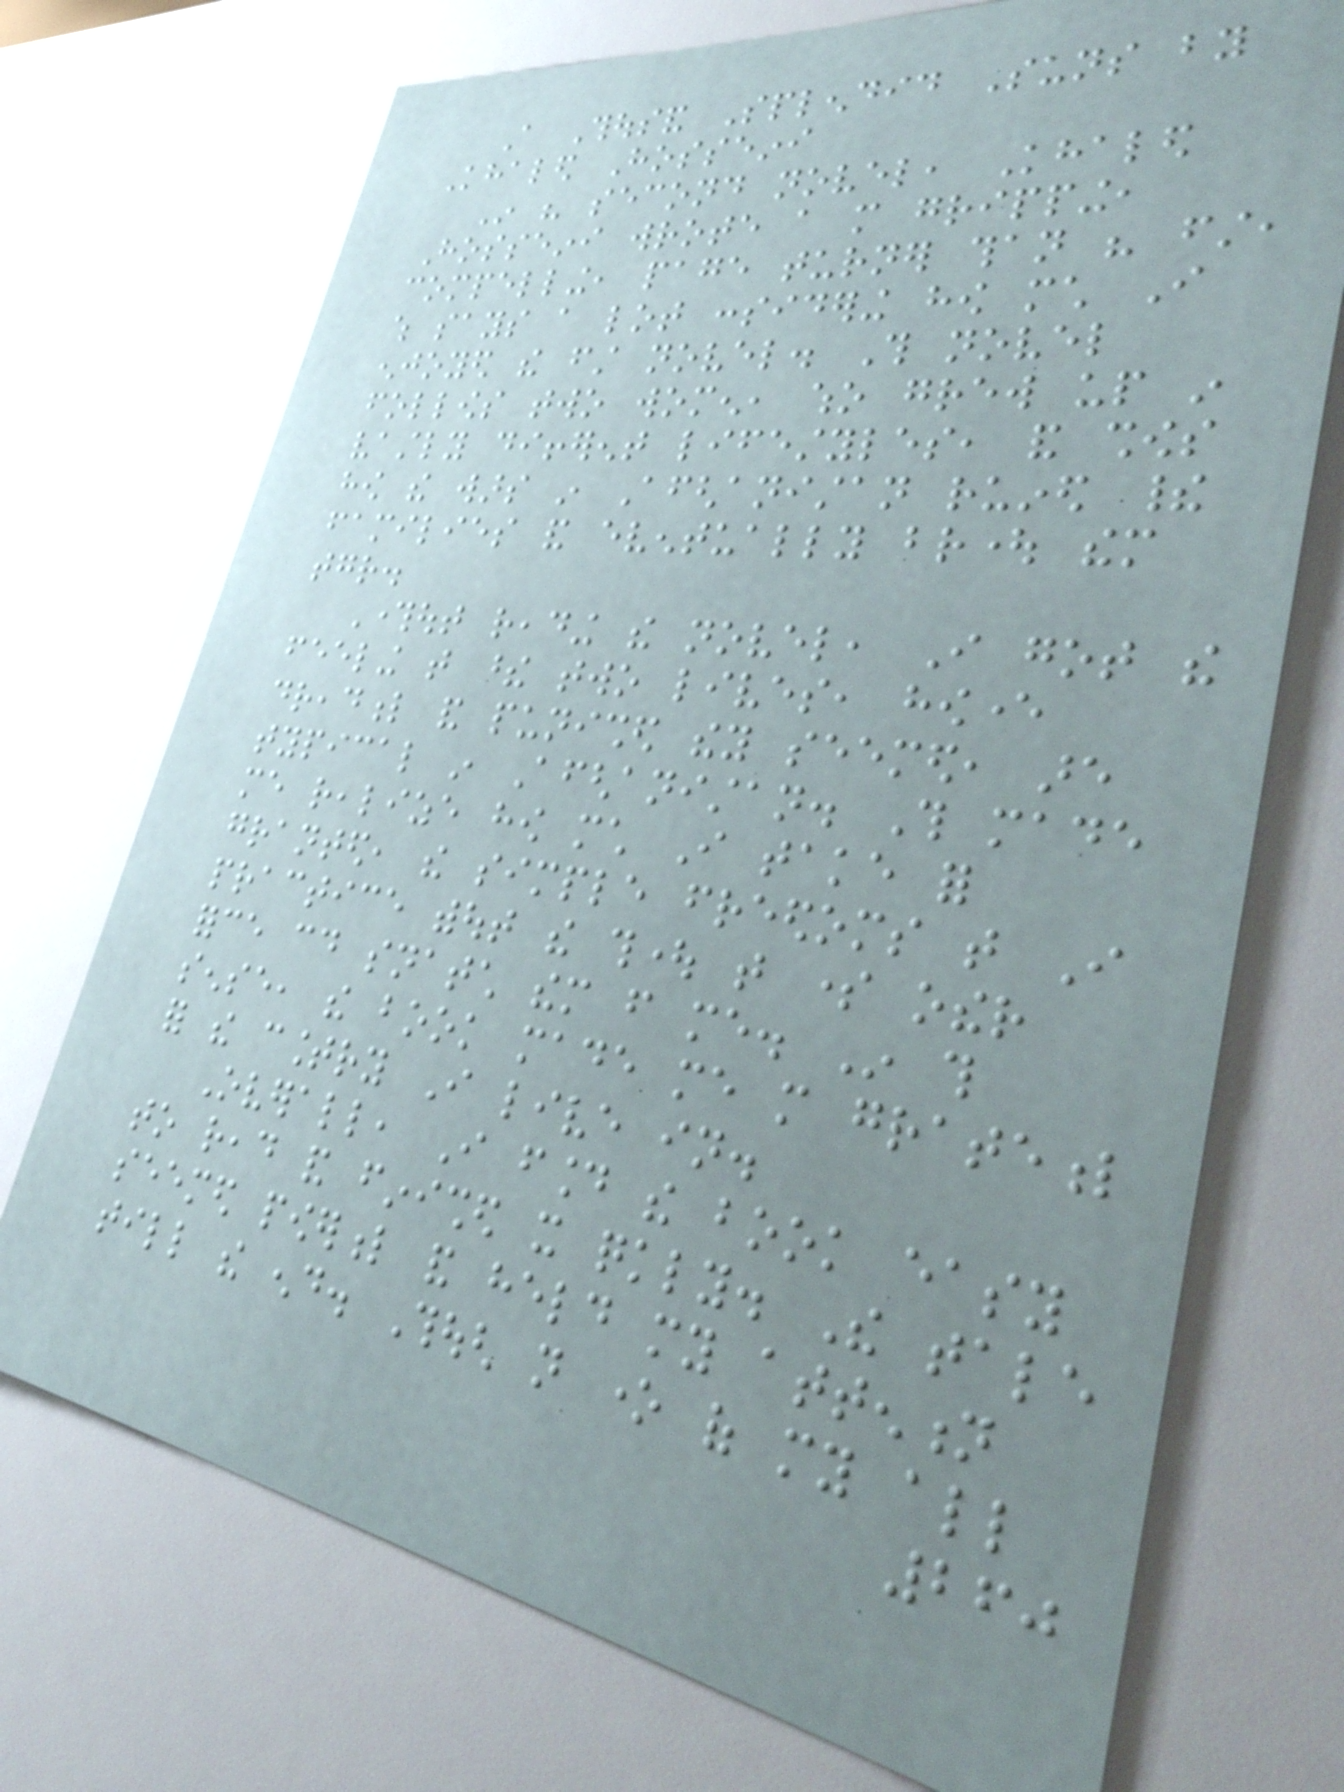A Thousand Splendid Suns by
Khaled Hosseini
In his second novel, Khaled
Hosseini wrote a more gripping,
compelling, page turner than his first,
which says a lot considering how much I
enjoyed the first novel. This novel
follows two women, who grew up in
vastly different lifestyles, and shows
how the wars in Afghanistan ruined their
families and eventually brought them
together.
Throughout reading the novel, I got the
feeling that these two lives, however
dreadful and punished they seemed, are
typical in Afghanistan. This made
me realize how much I take for
granted, the simple freedoms that I
practice without the thought that some other
force could snatch them from me. In this
sense, the book made me more grateful
for the country I live in.
Overall, I found the book easy
to read and finished it quickly. The tale
seemed powerful and held my attention
till the end. Though not one of my all
260
